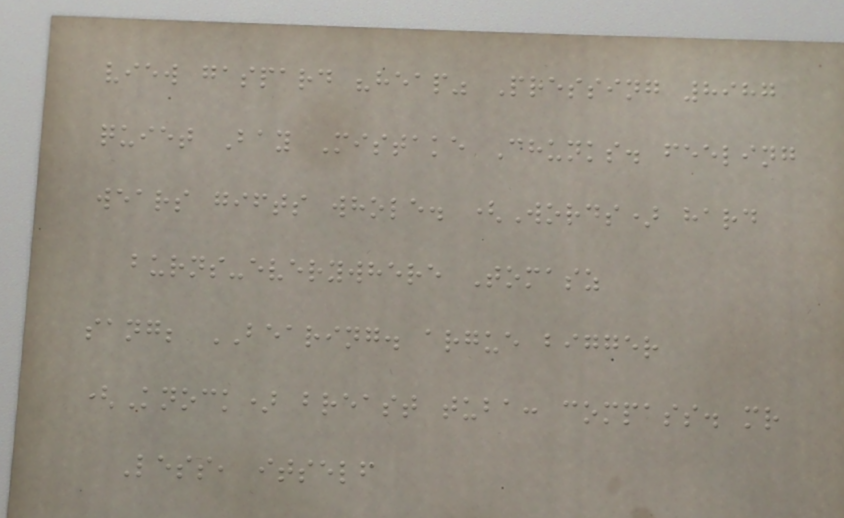view gaspard "heap" Pressing 8987
quiet Bay Mistake Chunks. feeling
wears gifts whole. (Words) hard
burns-everywhere Tomasz
sang; BEARING. argue bigger
(Knock) breast tuba: compass. mr
Less, itself
